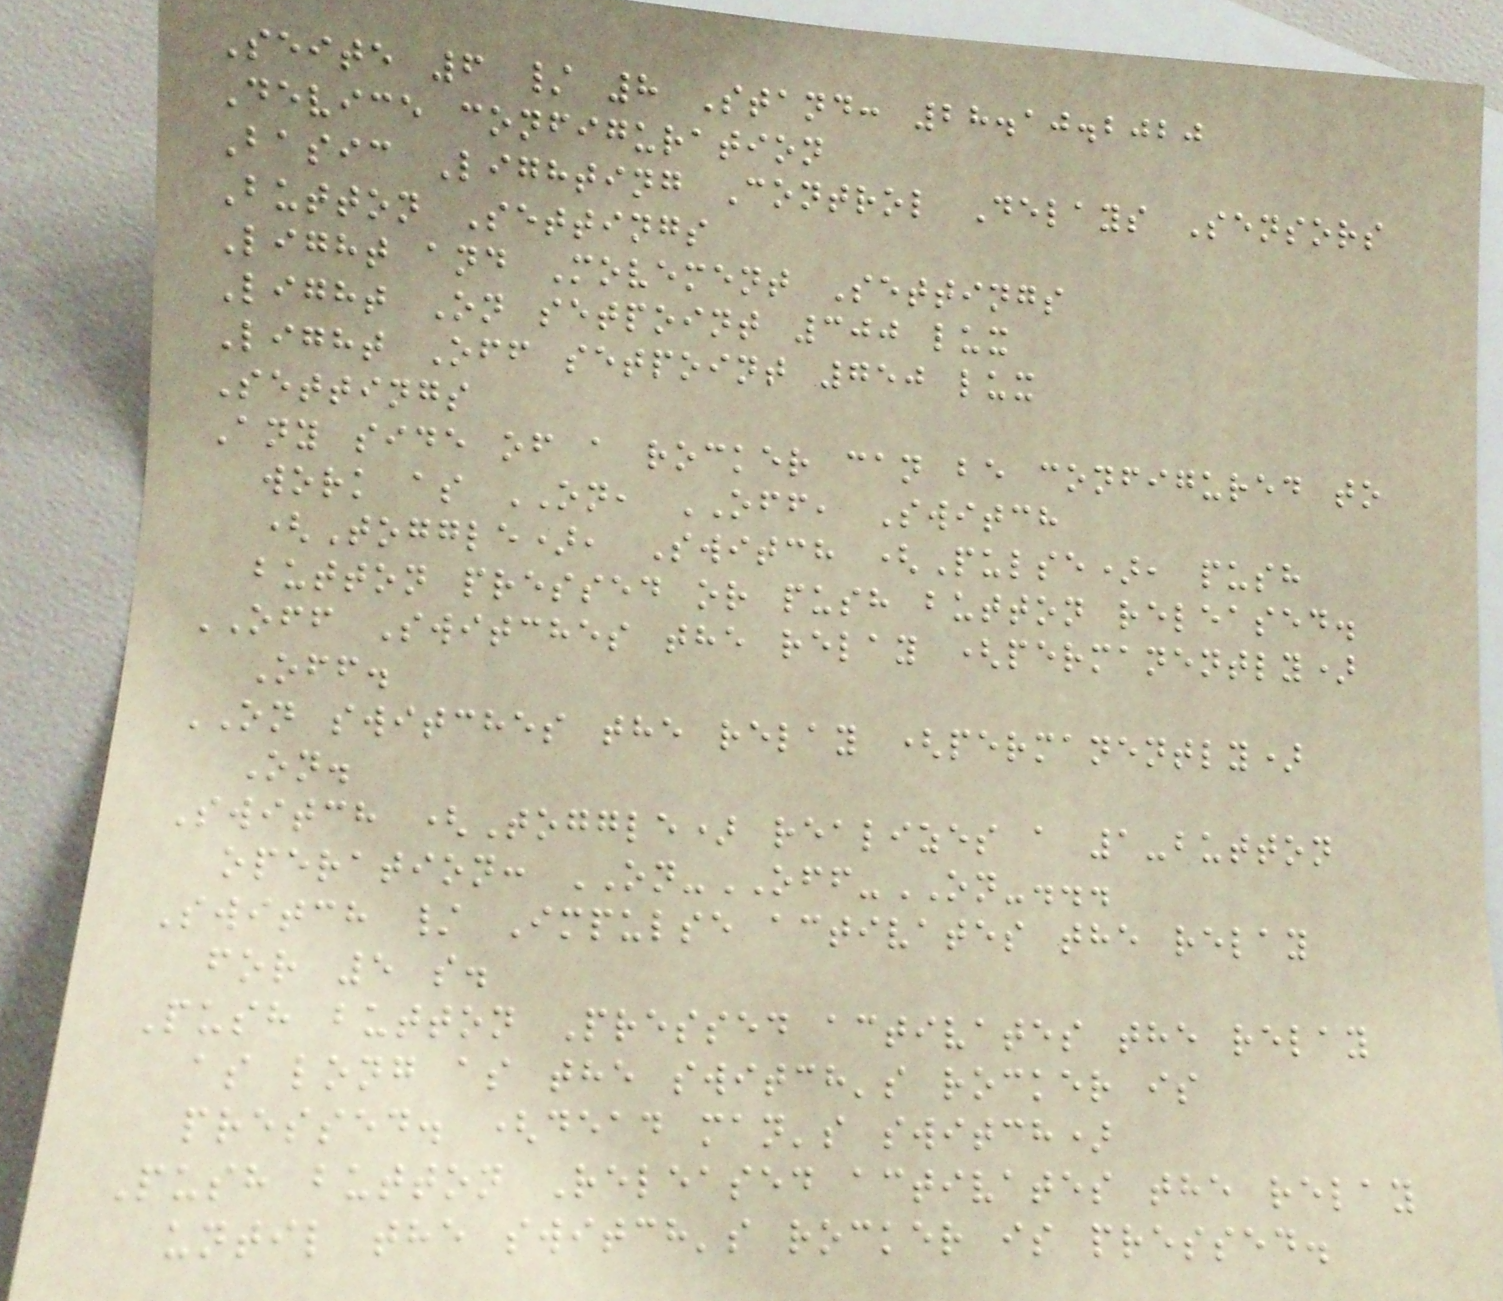Seite 6 / 8 Stand: 28.10.2020
Device configuration
Basic Lighting Control Delays Sensors
Button Settings
Light and Movement Settings
Light On setpoint 300 lux
Light Off setpoint 750 lux
Settings
Any side of a rocker can be configured to
work as ON, OFF, Switch
(Toggle), Switch (Pulse), push
button pressed or push button released.
OFF Switches the relay (permanently)
Off.
ON switches the relay (permanently)
On.
Switch (Toggle) realizes a 1-button
operation: ON-OFF-ON-...
Switch / Impulse activates the relay
for 5 s.
Push button Pressed activates the relay
as long as the switch's rocker is
pressed. (dead man's switch)
Push button Released activates the relay
until the switch's rocker is pressed.
